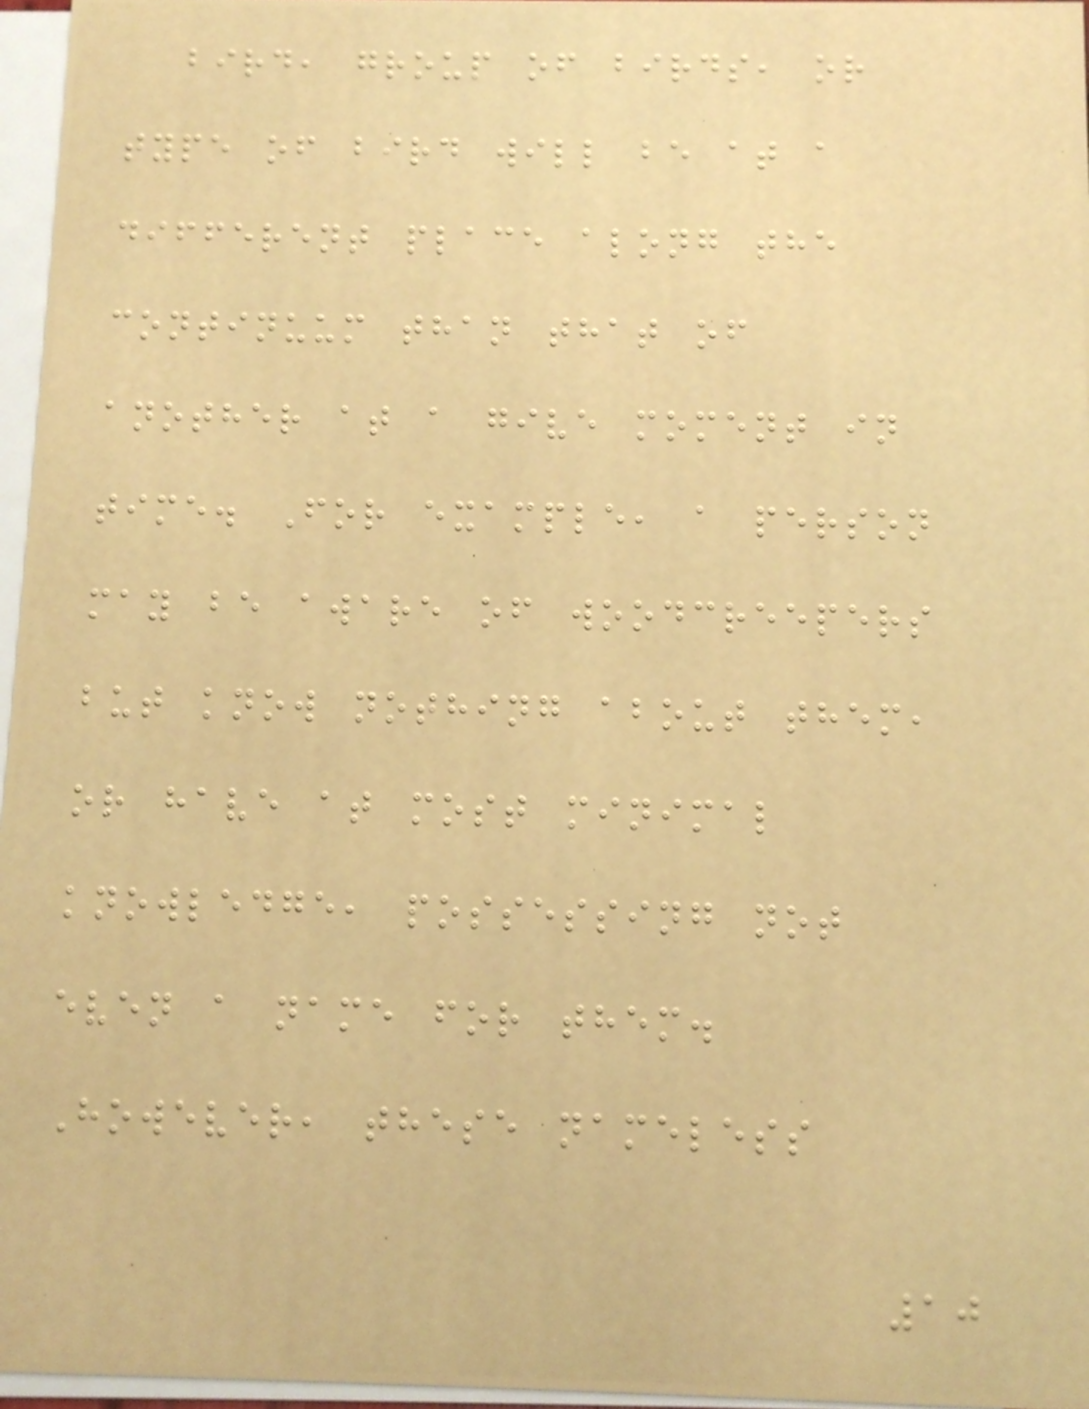bird, group of birds, or
type of bird will be at a
different place along the
continuum than that of
another at a give moment in
time. For example, a person
may be aware of woodcreepers
but know nothing about them,
or have at most minimal
knowledge, possessing not
even a name for them.
However, these nameless
10
